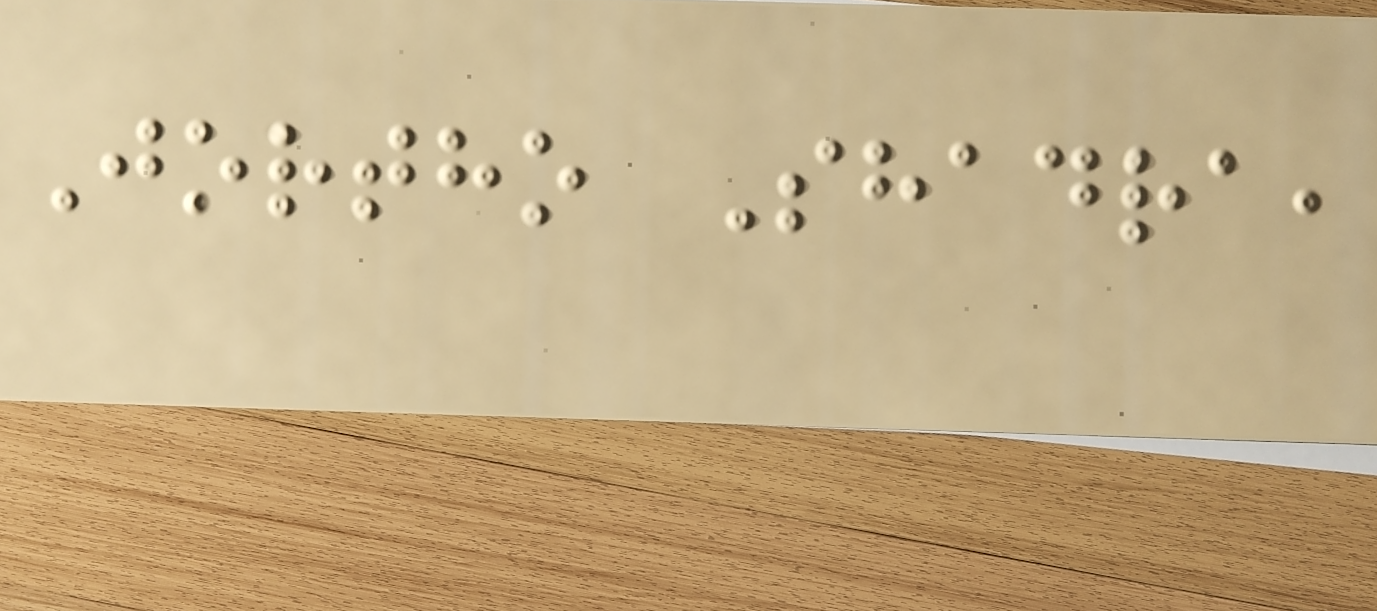Jortho Shadra,
